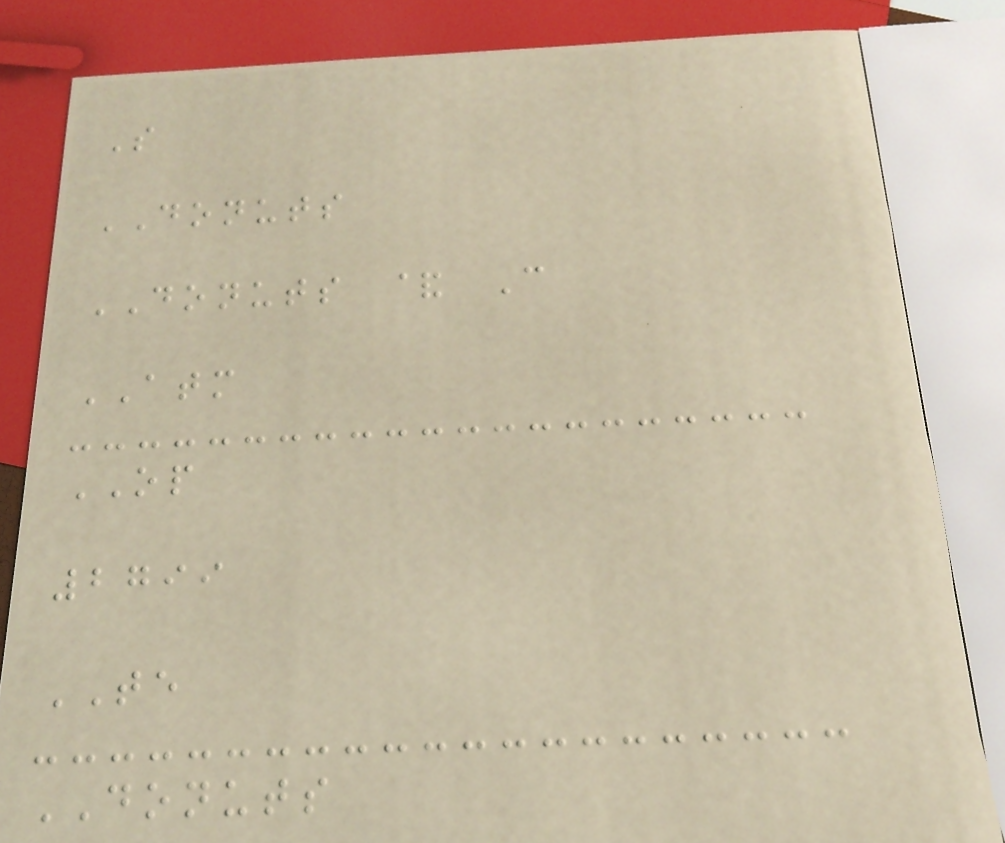S
DONUTS
DONUTS & C
ATM
OP
2799
TE
DONUTS
